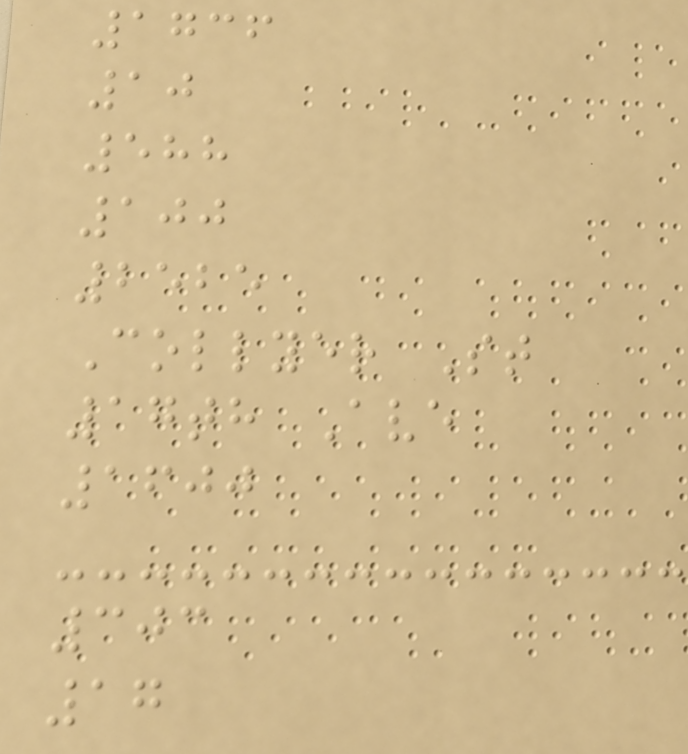1736
10
588
100
2525
Collyer St
17th Ave
1600
303
17
